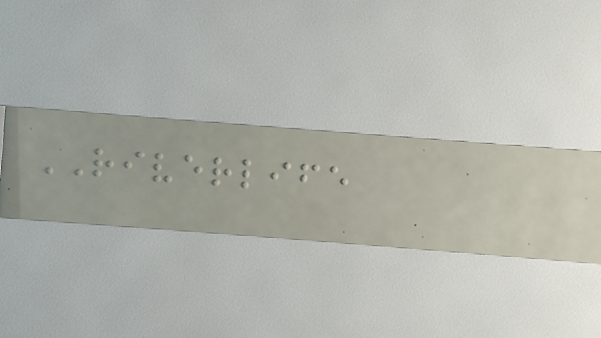RIVERLIFE
